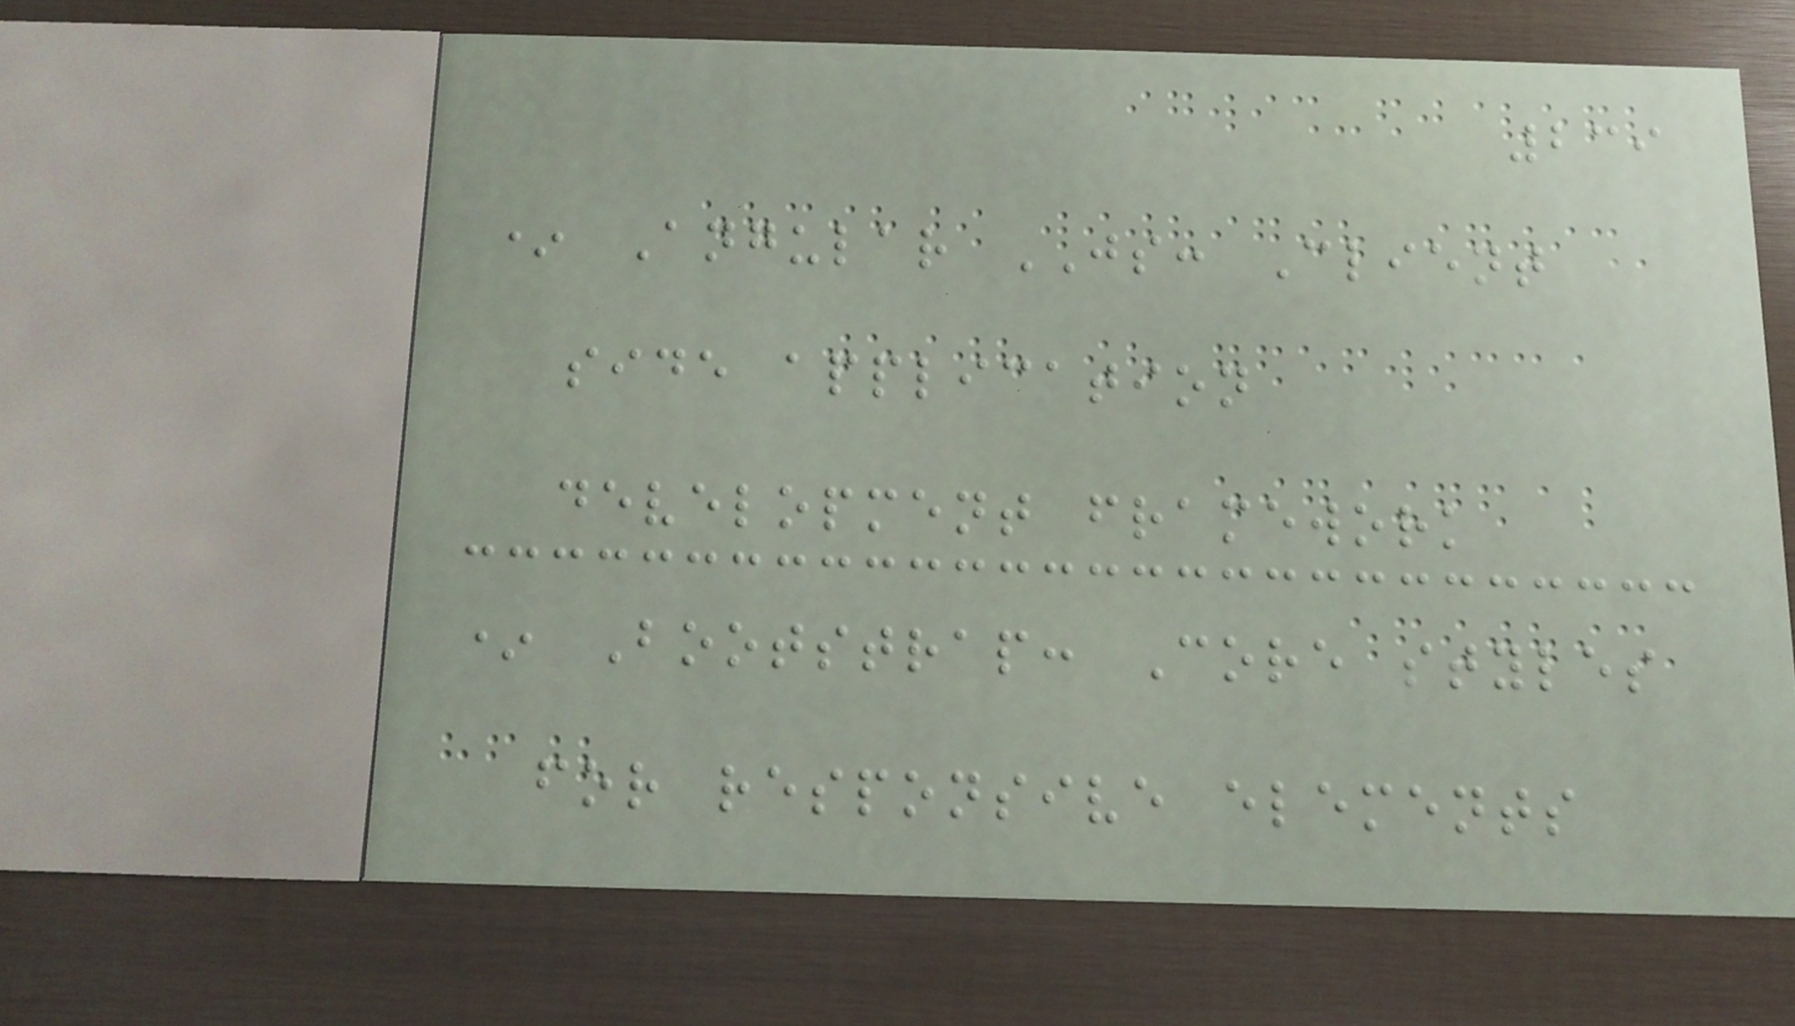239
* Angular JS: Client
side application
development framework
* Bootstrap: Core styles
for responsive elements
